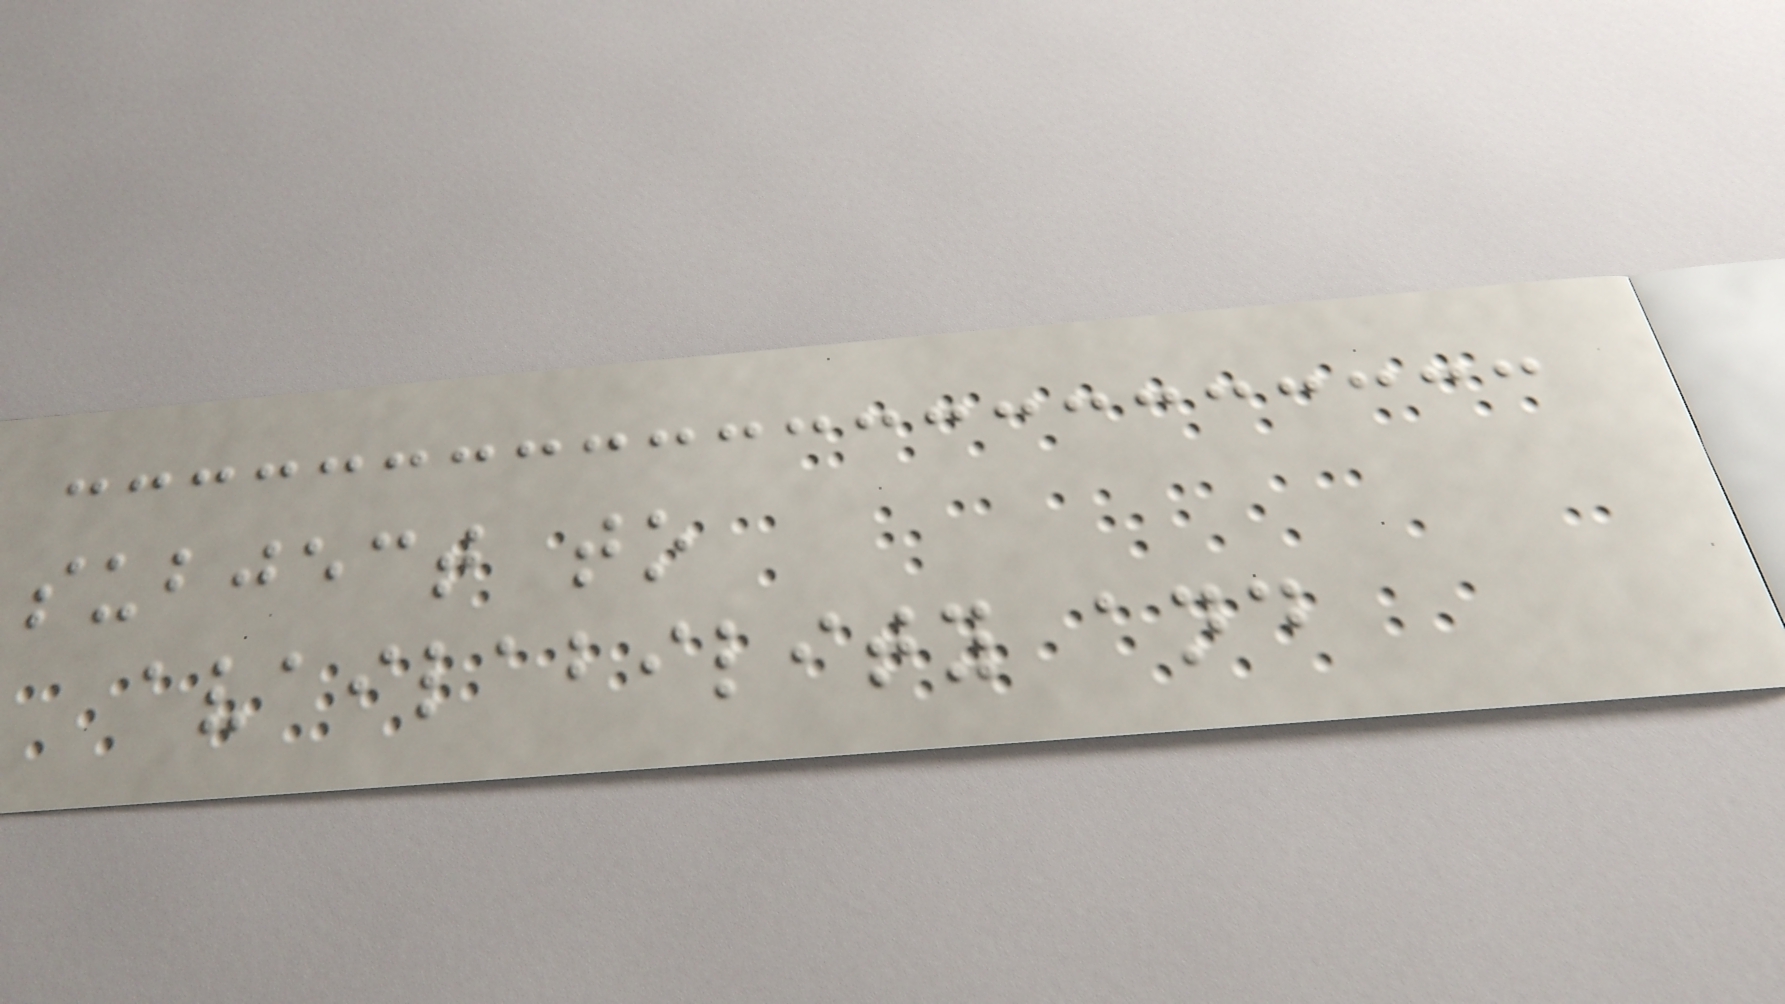subject to
availability and
